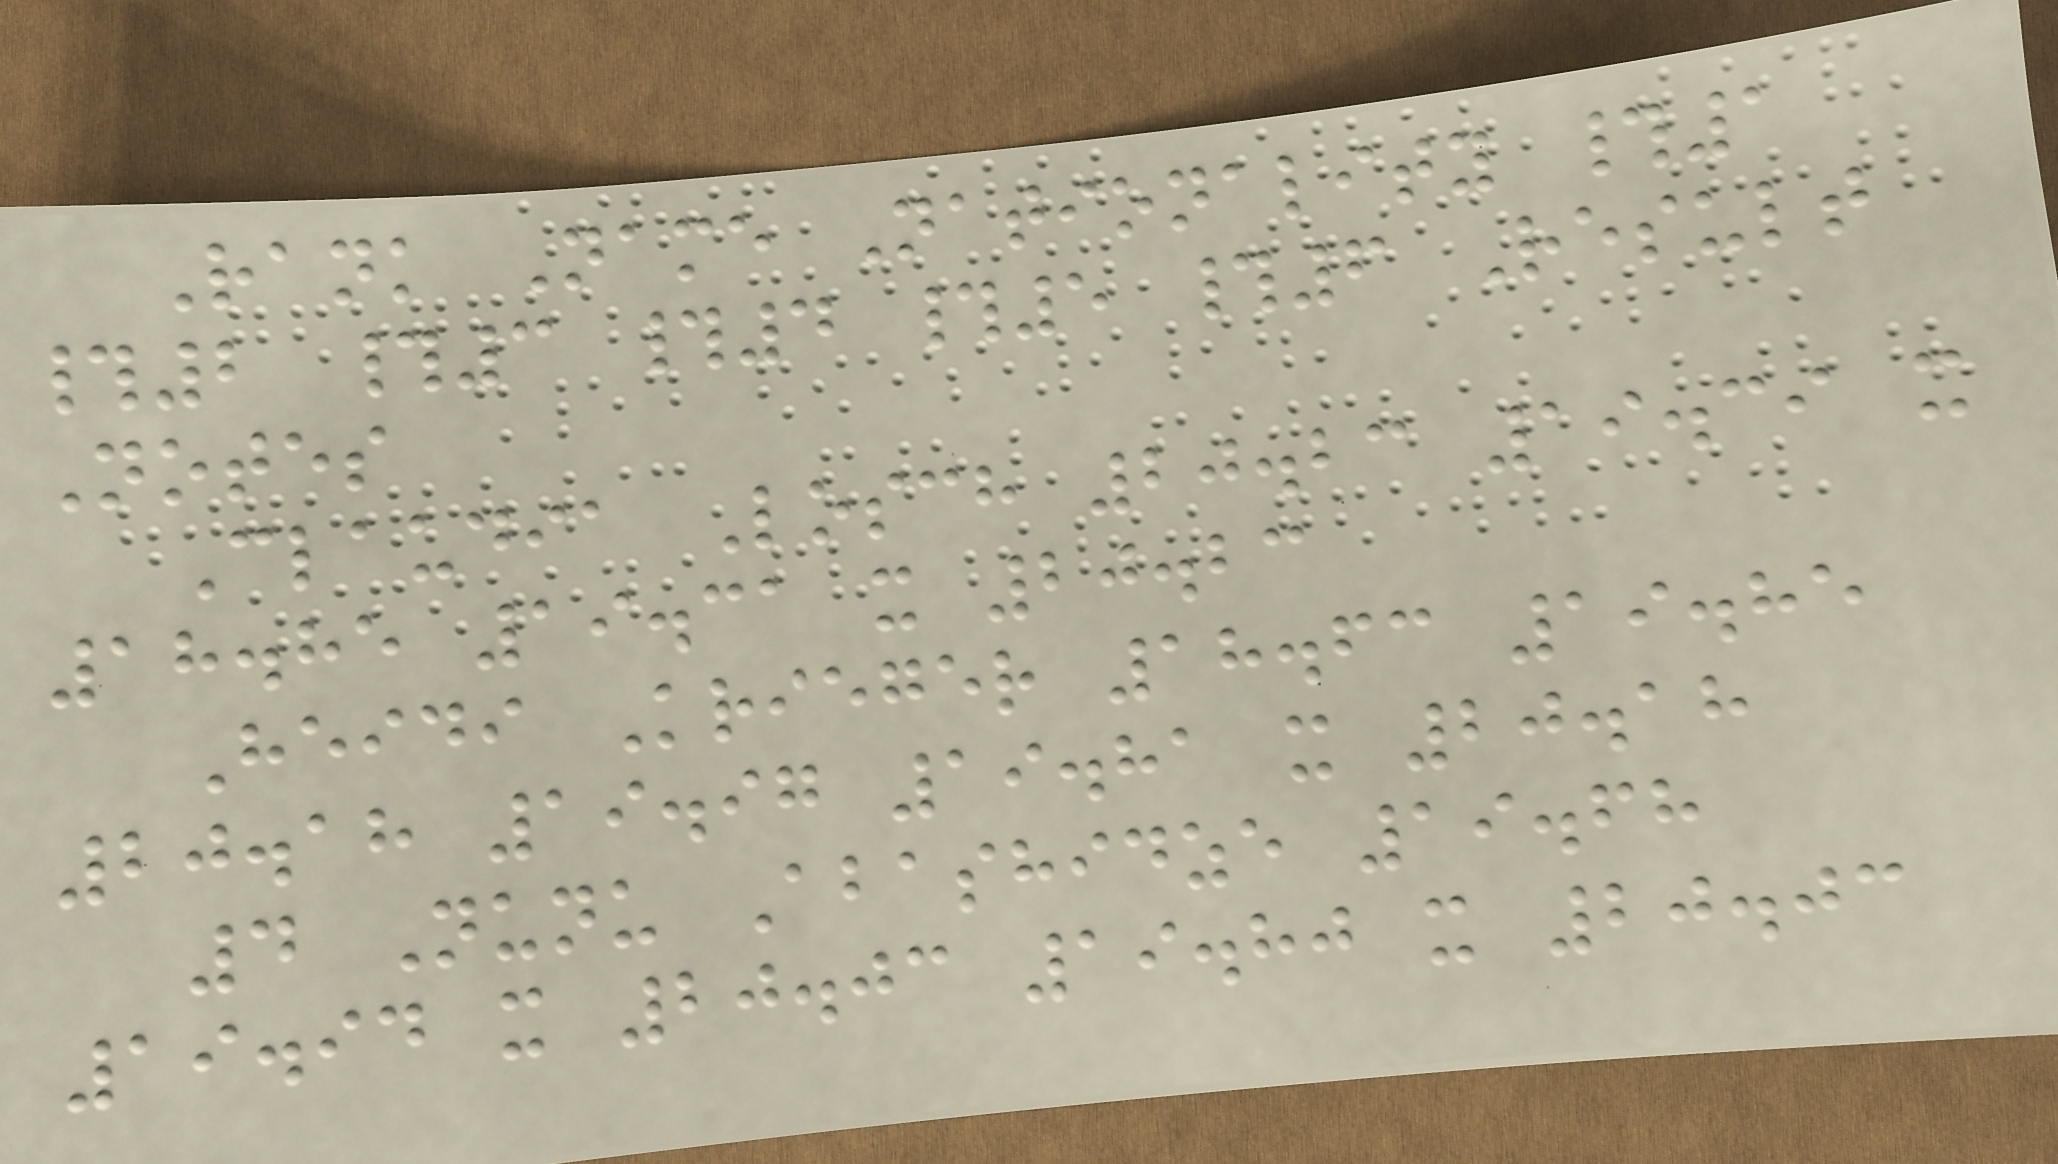Rank Name Nationality #1
#2 #3 #4 #5 #6 Result
Notes
Claudia Losch 20.23 19.39 x
18.85 19.31 x 20.23
Heidi Krieger 18.63 19.85
20.18 19.97 19.81 x 20.18
4 Nunu Abashidze 19.68
19.94 x 20.03 19.80 x 20.03
